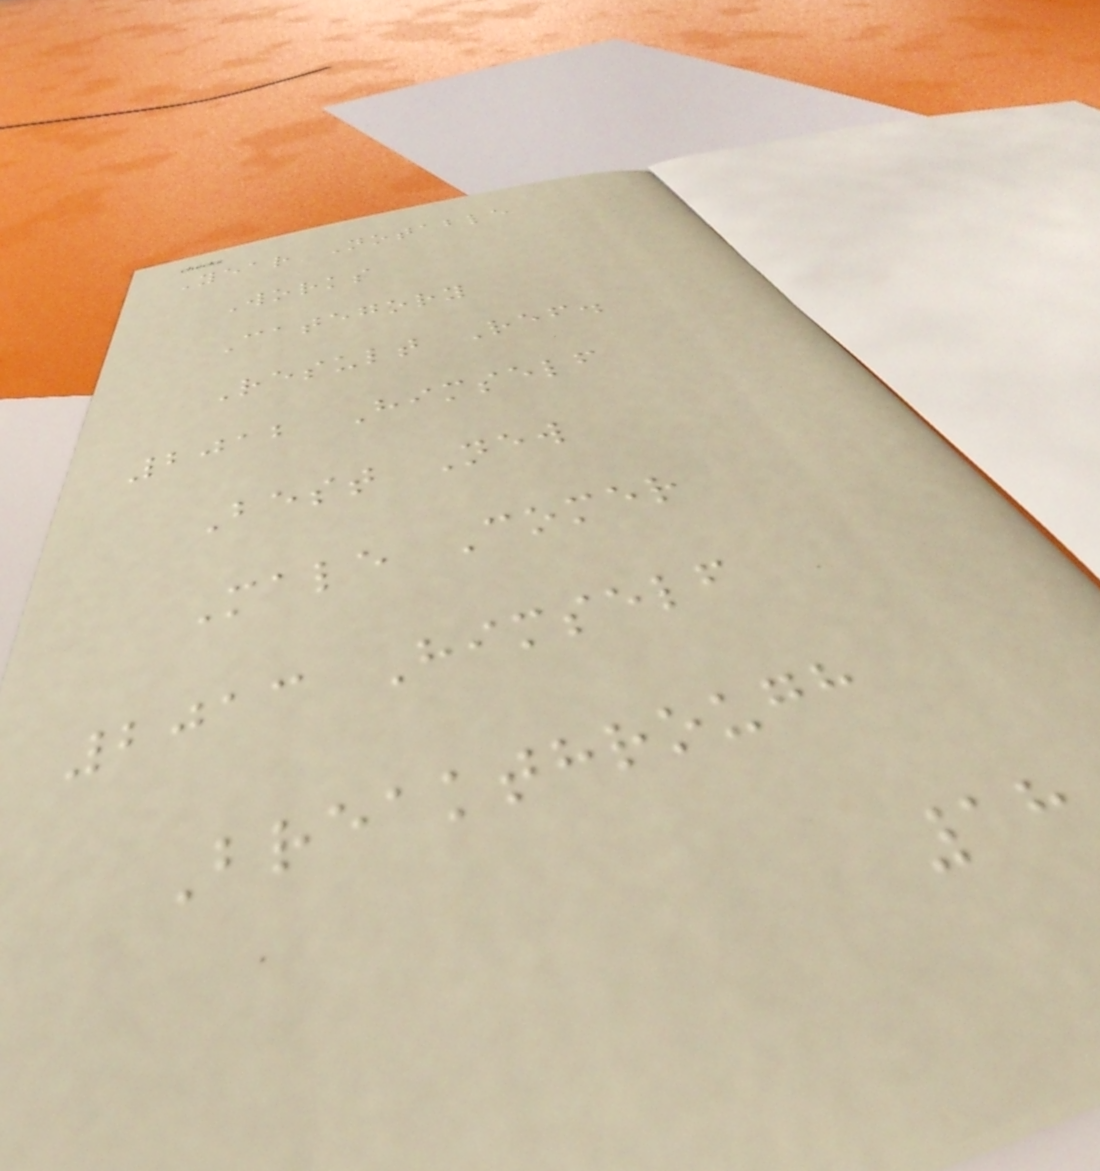Year Notable
Works
Category
Result Ref.
2012 Himself
Best New
Male Comer
2013 Himself
Breakthrough
18
